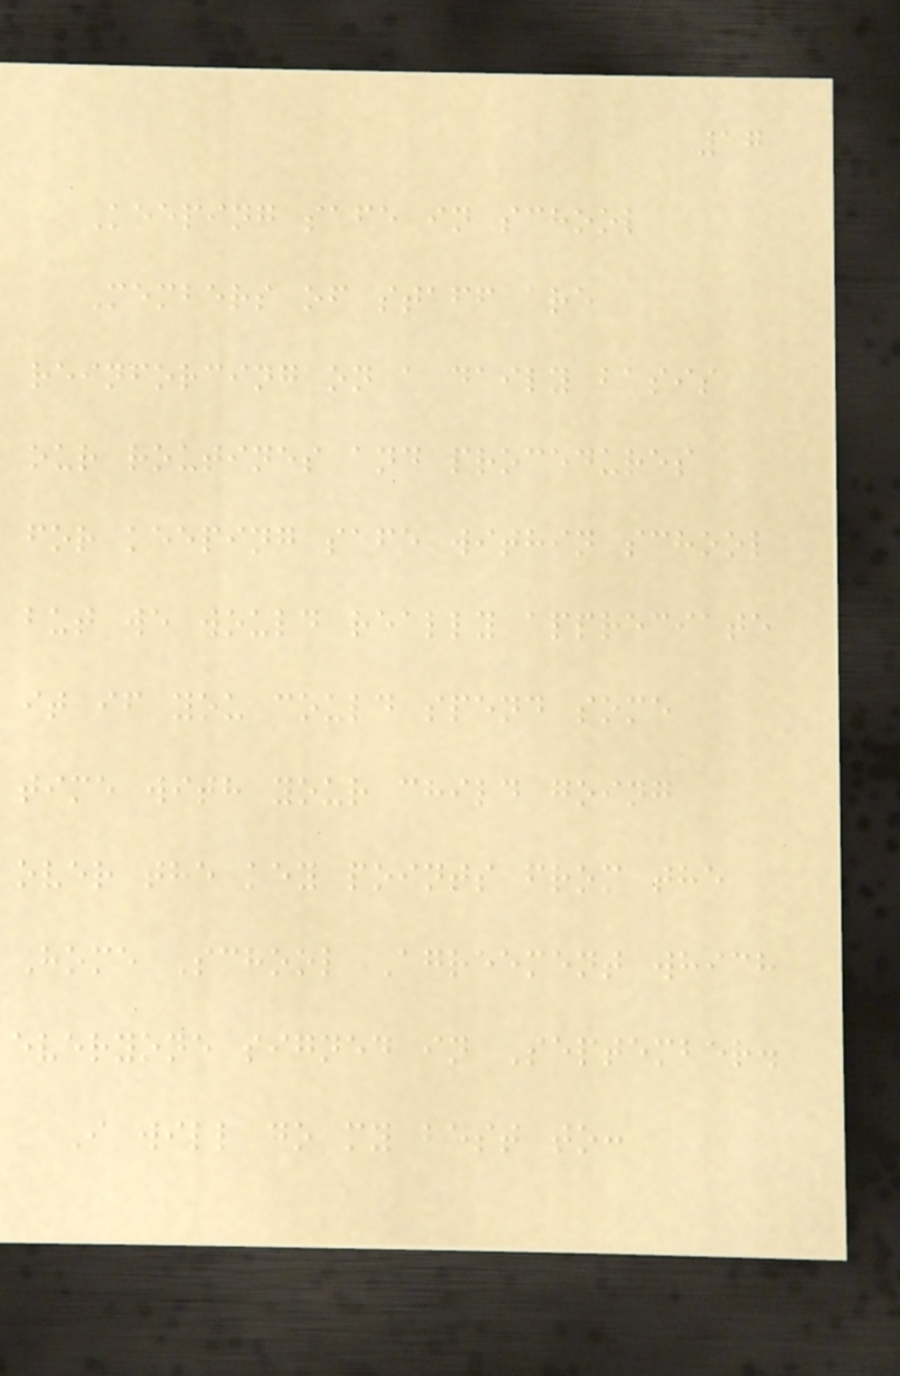17
Keeping safe in school
Members of staff are
reinforcing on a daily basis
our routines and procedures
for keeping safe within school
but we would really appreciate
it if you could spend some
time with your child going
over the key points from the
Home School Agreement which
everyone signed in September.
I will do my best to:
